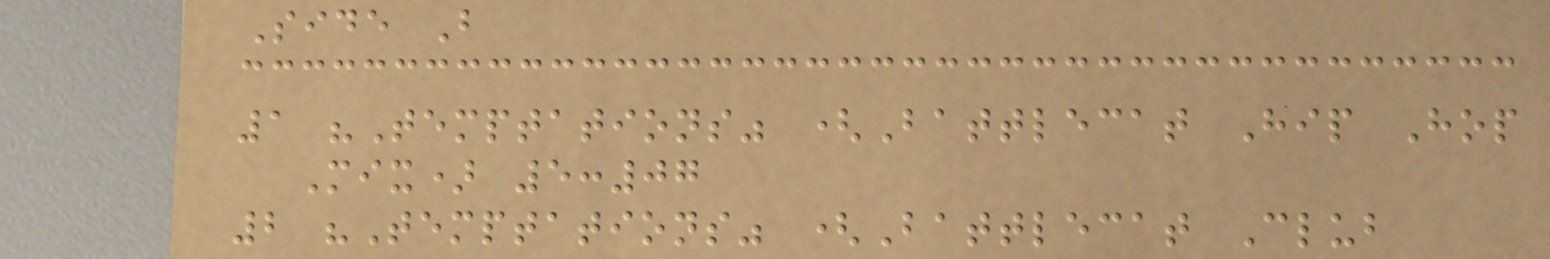Side B
1 "Temptations" (Battlecat Hip Hop
Mix) 5:07
2 "Temptations" (Battlecat Club
